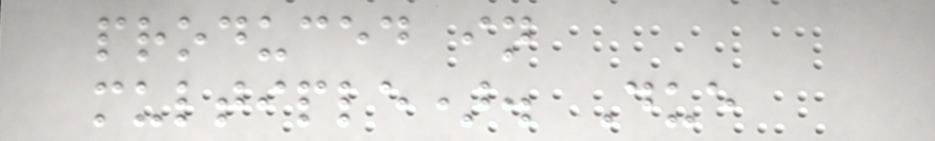produced in
multiple). Due
